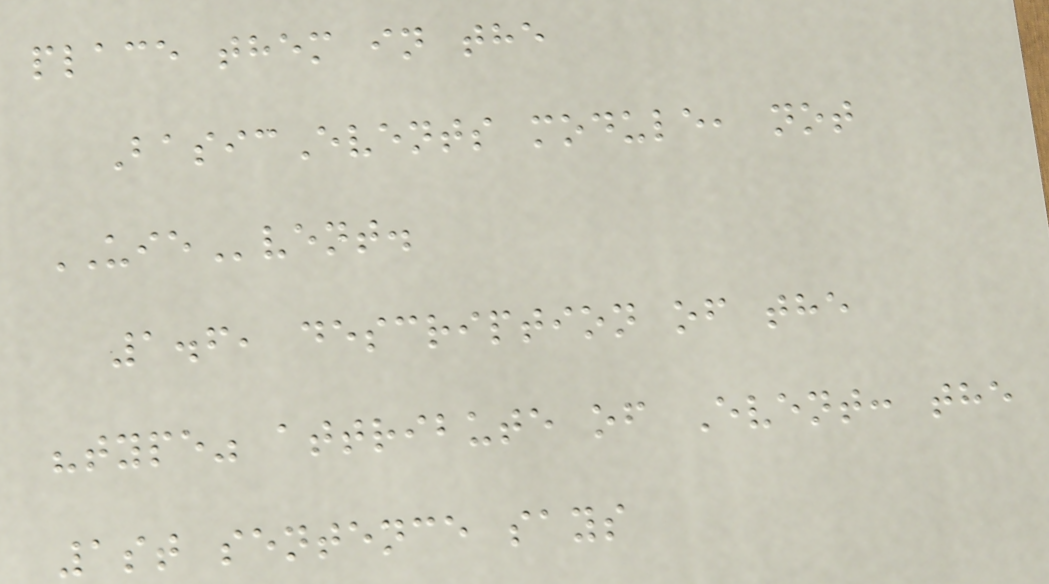place them in the
BasicEvents module, not
UIEvent.
1.6, description of the
"type" attribute of Event: the
1st sentence says
